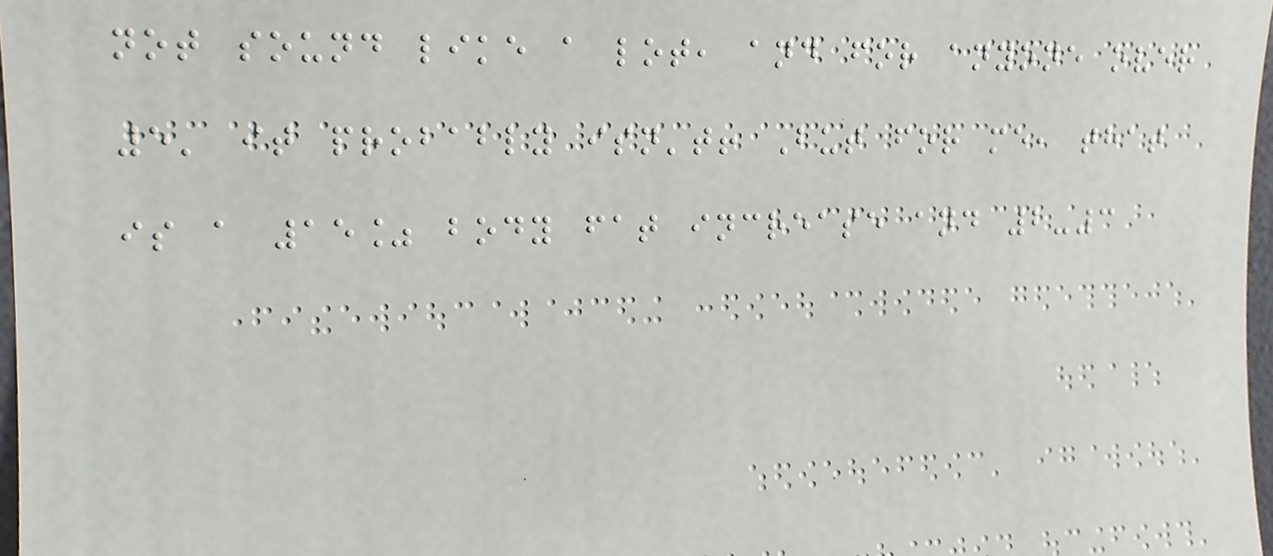not sound like a lot, and for anyone over
5' it probably isn't! But for me, that
is a 15% body fat increase and 2-3
